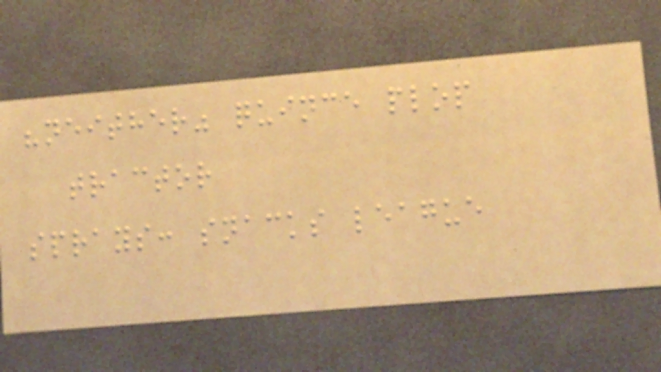"neither" quince plop
tractor
sprays: snacks league
